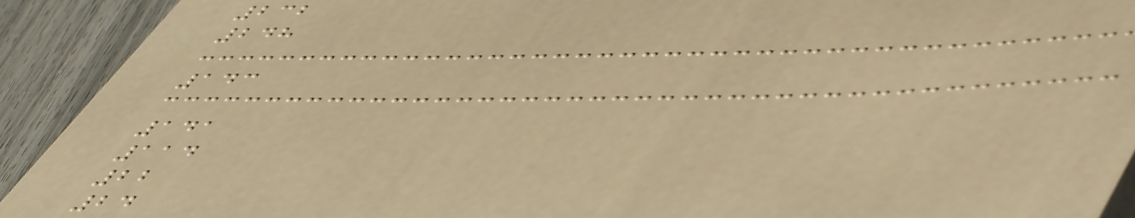232
248
143
141
114
22
24
